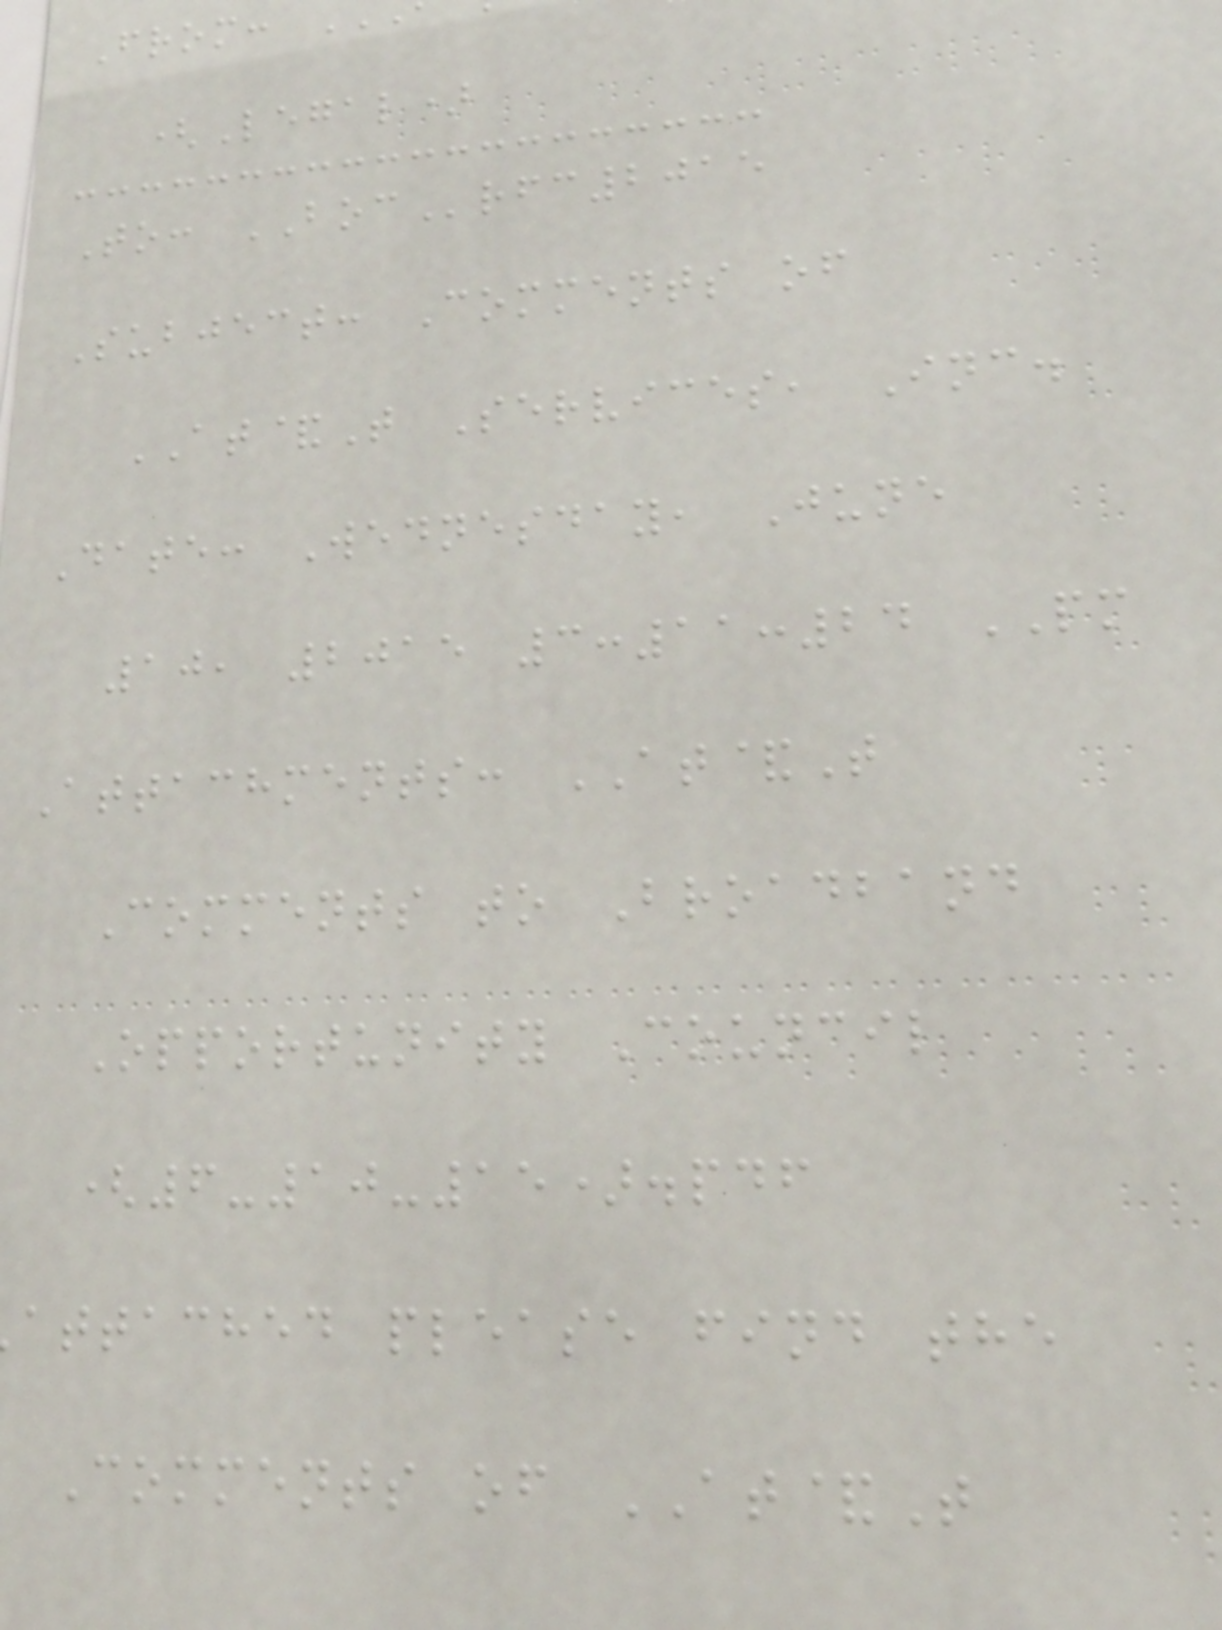(Legal)
To: BOCrfc2015
Subject: Comments of
AT&T Services, Inc.
Date: Wednesday, June
10, 2015 3:11:24 PM
Attachments: AT&T
Comments to Broadband
Opportunity Council
(6-10-15).pdf
attached please find the
Comments of AT&T
